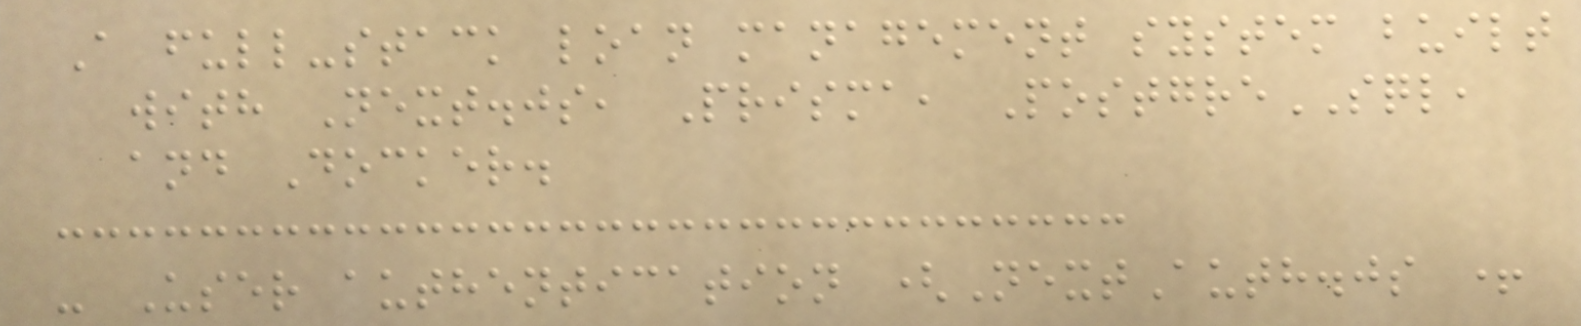A full-stack loan management system built
with Next.js, Prisma, PostgreSQL,
and Docker.
- User authentication (NextAuth.js +
